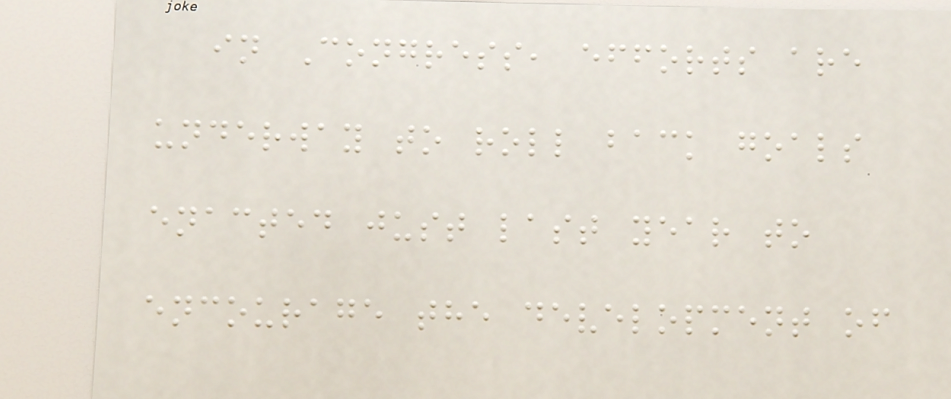in Congress, efforts are
underway to roll back goals
enacted just last year to
encourage the development of
